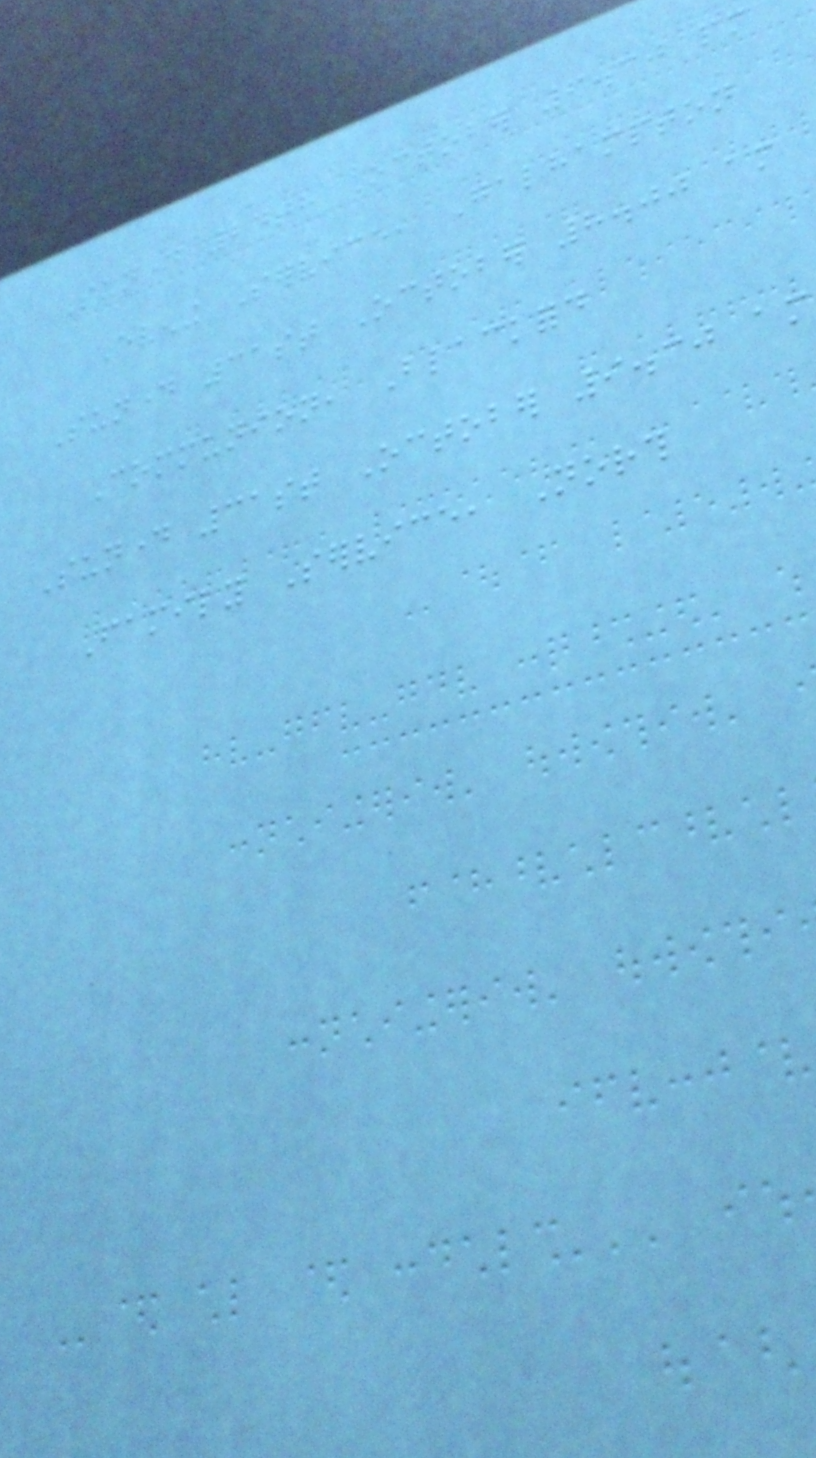Sunday 24th October 6.30 pm
Evening Service, Galhampton
Sunday 31st October 8.00 am
Communion, Blackford
Sunday 31st October 9.30 am
Family Service, North
